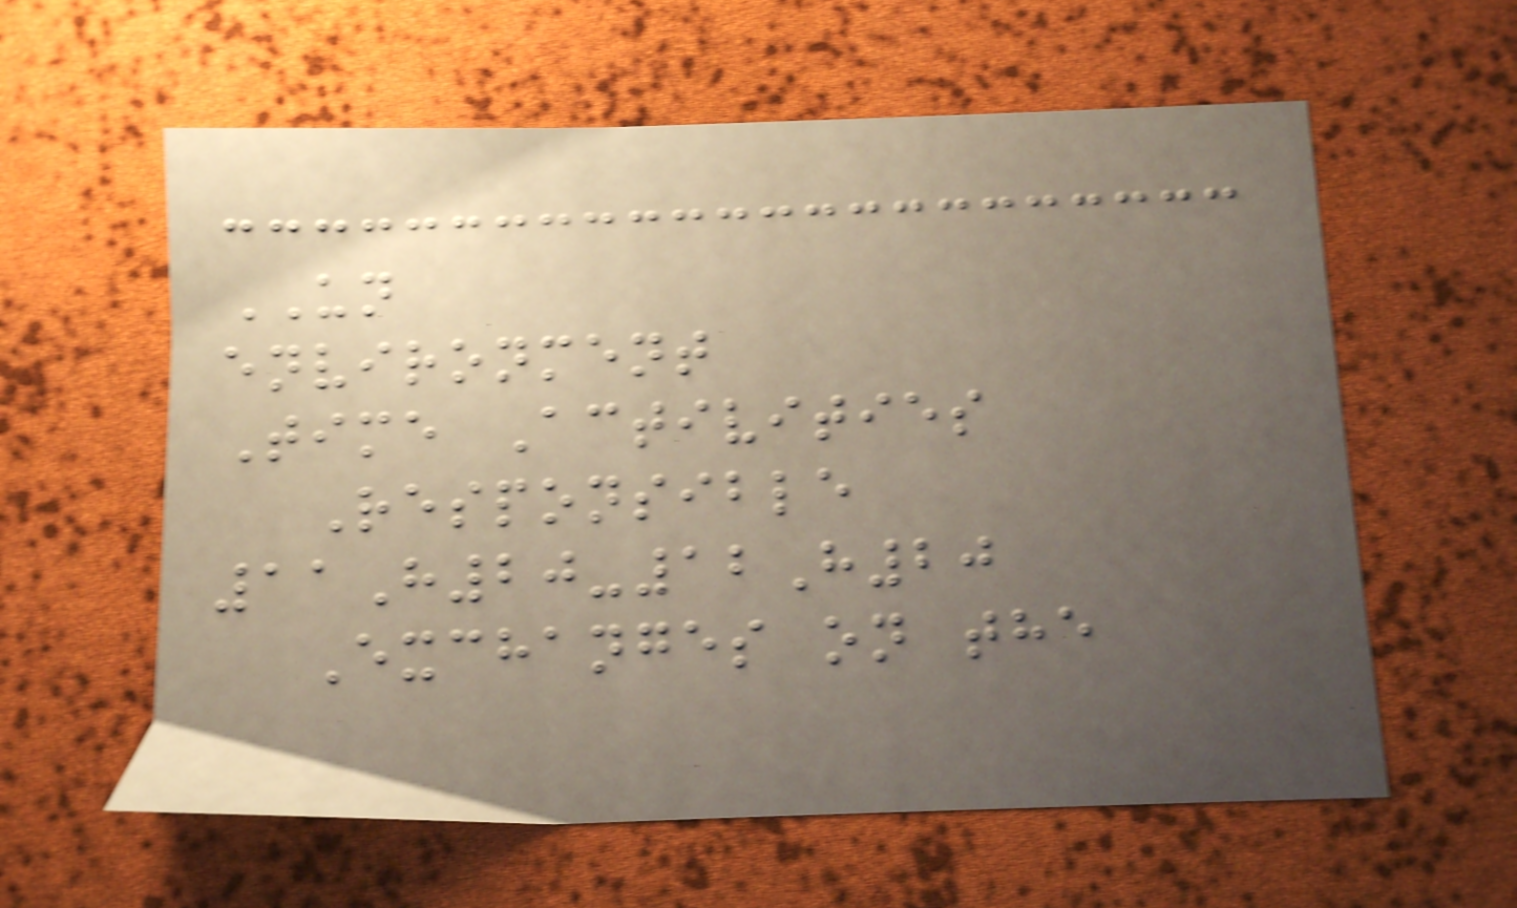UN
environment
Time Activities
Responsible
11H20-12H20
Exchanges on the
